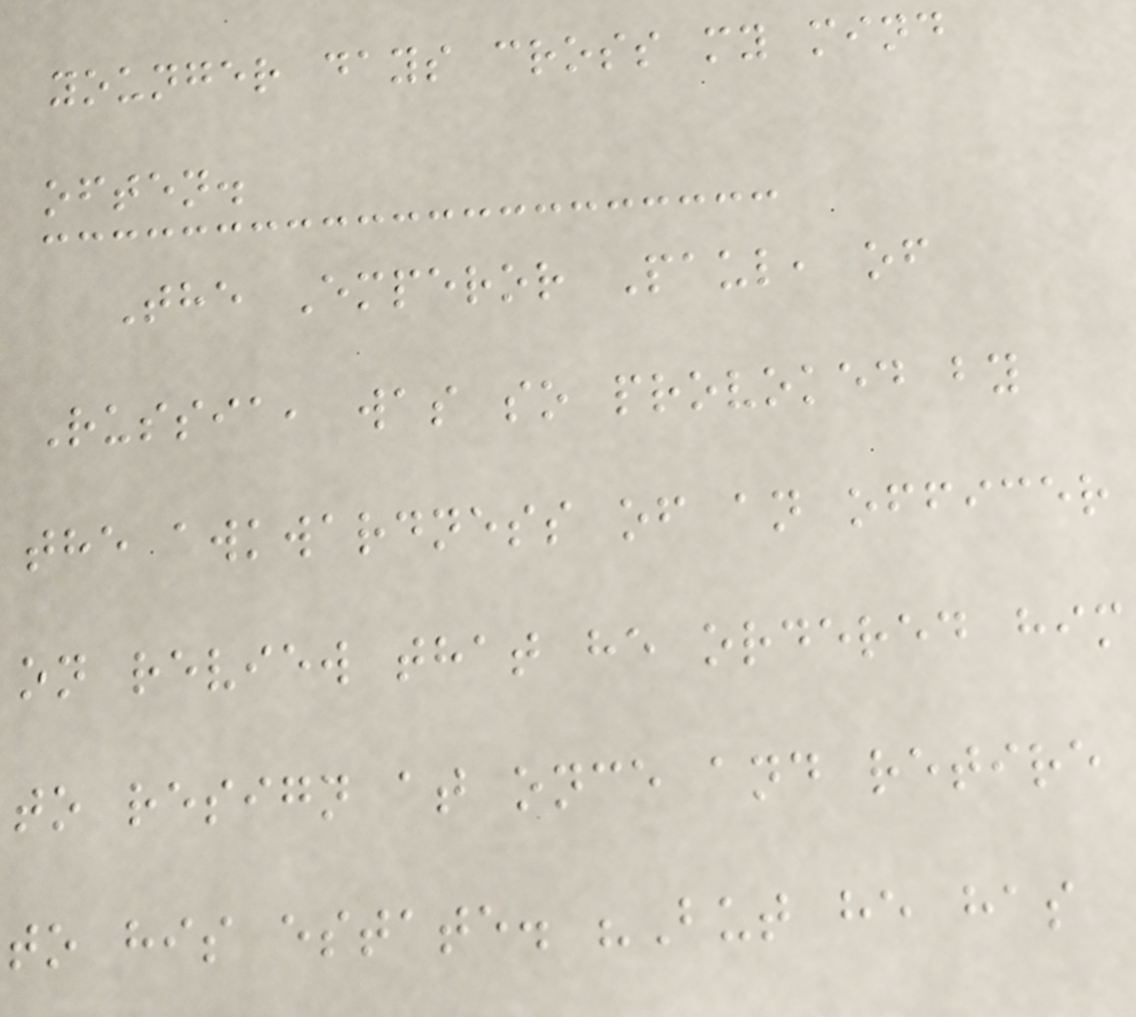younger days cross my mind
often.
The Emperor Paul, of
Russia, was so provoked by
the awkwardness of an officer
on review that he ordered him
to resign at once and retire
to his estate. "But he has
